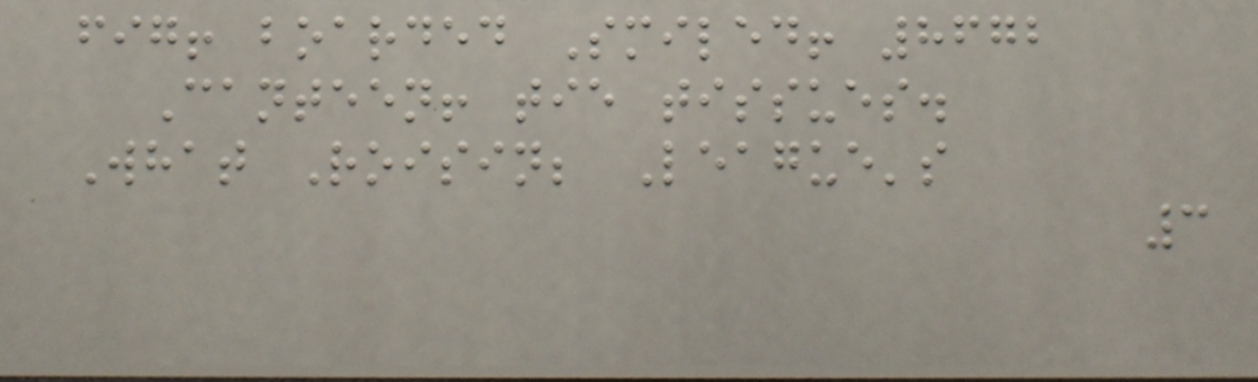fig! boarded Smiled! 8672
Canteen! tie tissues.
What Roisin; League's
3
